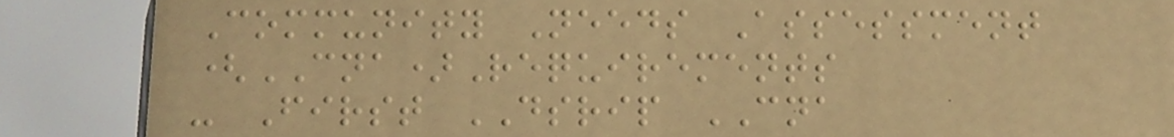Community Needs Assessment
(CNA)Requirements
- First DSRIP CNA
